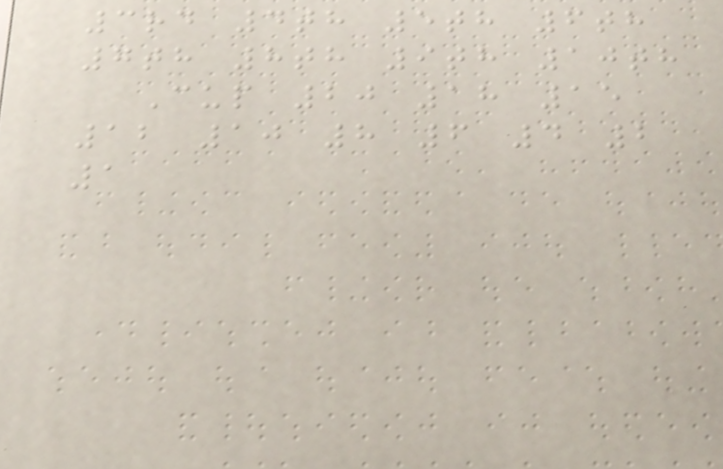3rd 4th 5th 6th
7th 8th 9th 10th
Cup 20 18 15
12 10 8 6 4 2
1
